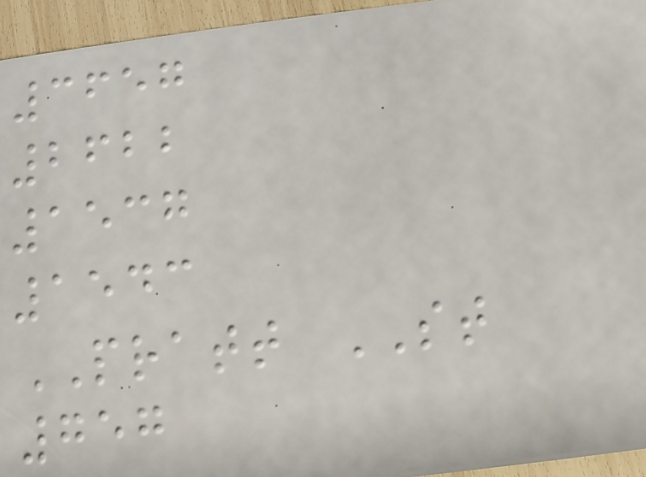3657
2622
1537
1543
PRATT ST
757
